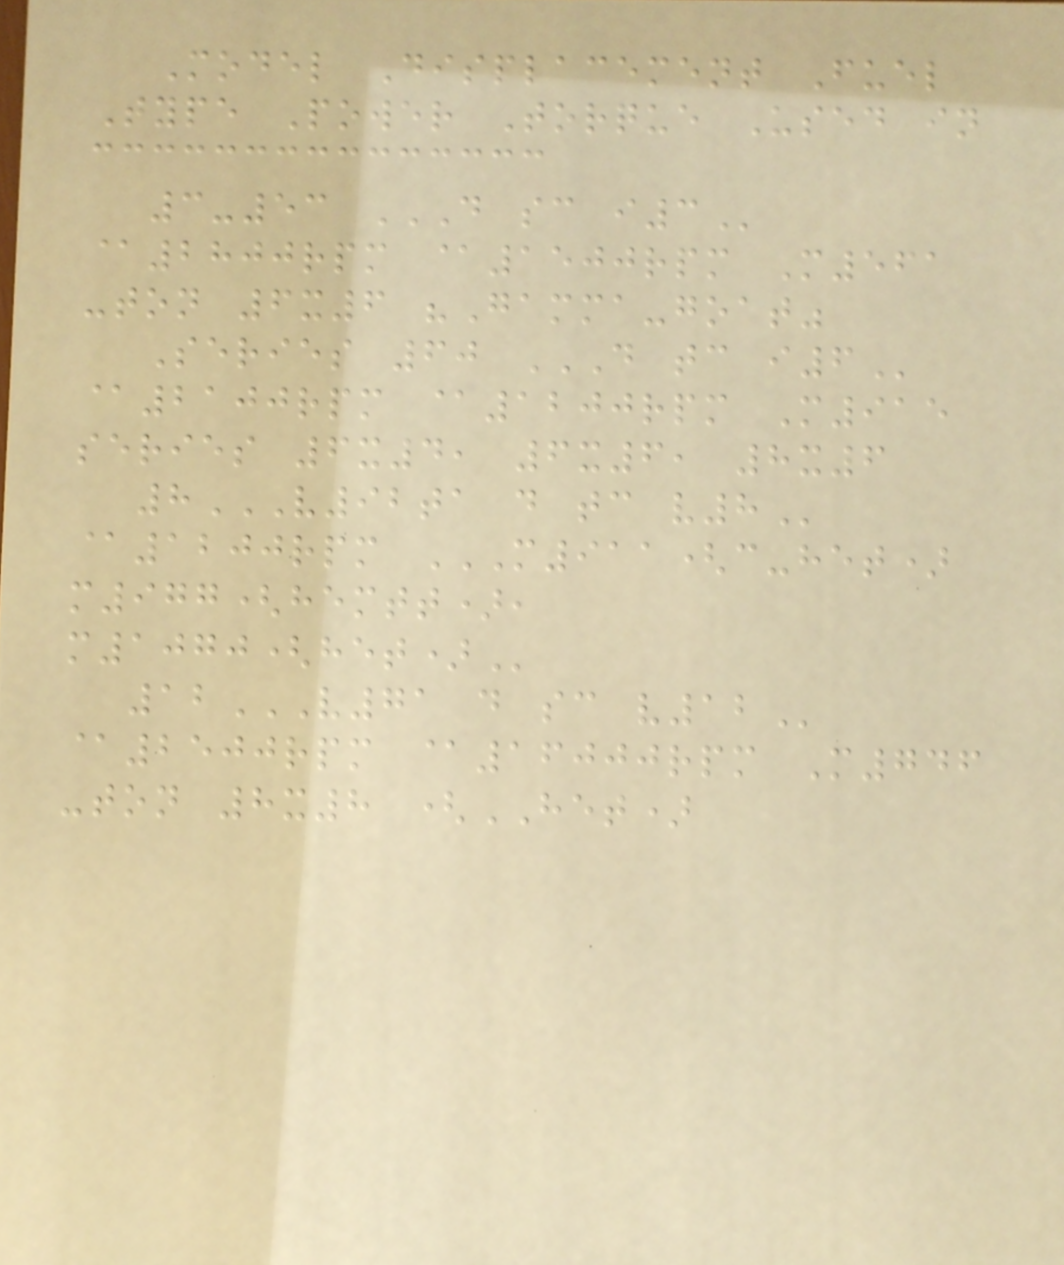Model Displacement Fuel
Type Power Torque Used in
3-53 D SC I3
@2800rpm @1500rpm M561
-ton 6x6 "Gamma-goat"
Series 60 D TC I6
@2100rpm @1200rpm M915
series 6x4, 6x6, 8x6
8V92TA D TC V8
@1200rpm M911(C-HET)
M977(HEMTT),
M1070(HET)
12V71 D SC V12
@2500rpm @16000rpm M746
-ton 8x8 (HET)
